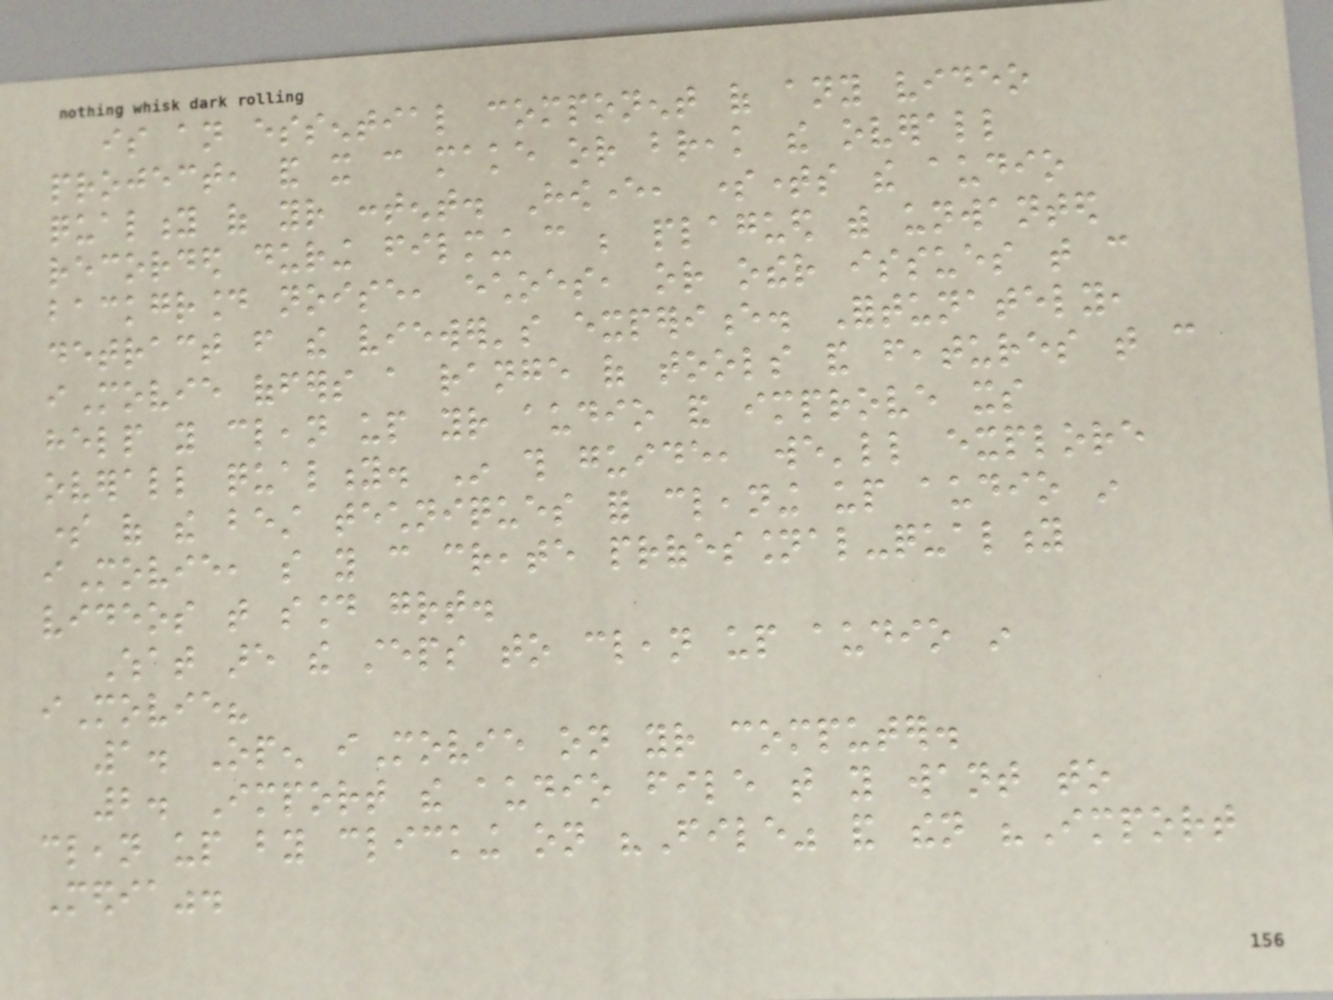is an essential component of any video
project, and it can make or break the overall
quality of your content. However, sometimes the audio
recorded during filming can be plagued with unwanted
background noise, echoes, or other issues that can
detract from the viewer's experience. Fortunately,
iMovie offers a range of tools and features that can
help you clean up your audio and improve its
overall quality. In this guide, we'll explore
some of the best techniques for cleaning up audio in
iMovie, so you can create professional-quality
videos that sound great.
What are the steps to clean up audio in
iMovie?
1. Open iMovie on your computer.
2. Import the audio file that you want to
clean up by clicking on "File" and then "Import
Media".
